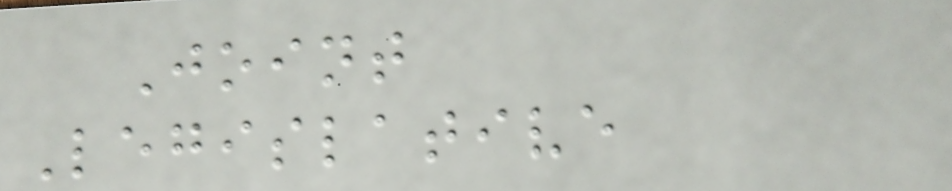Joint
Legislative
